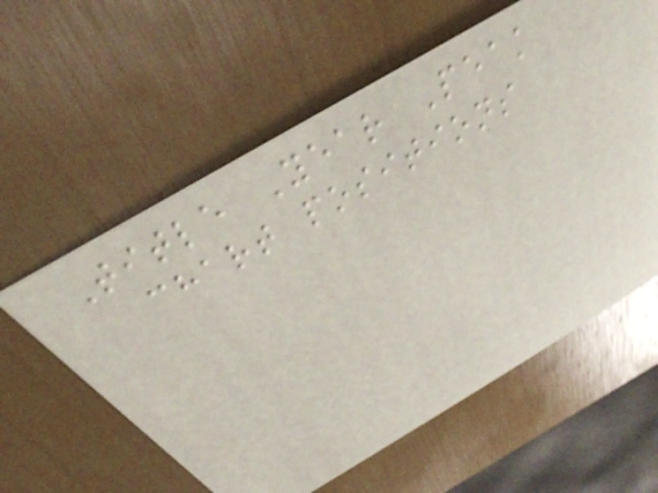Title Year Peak
chart positions
